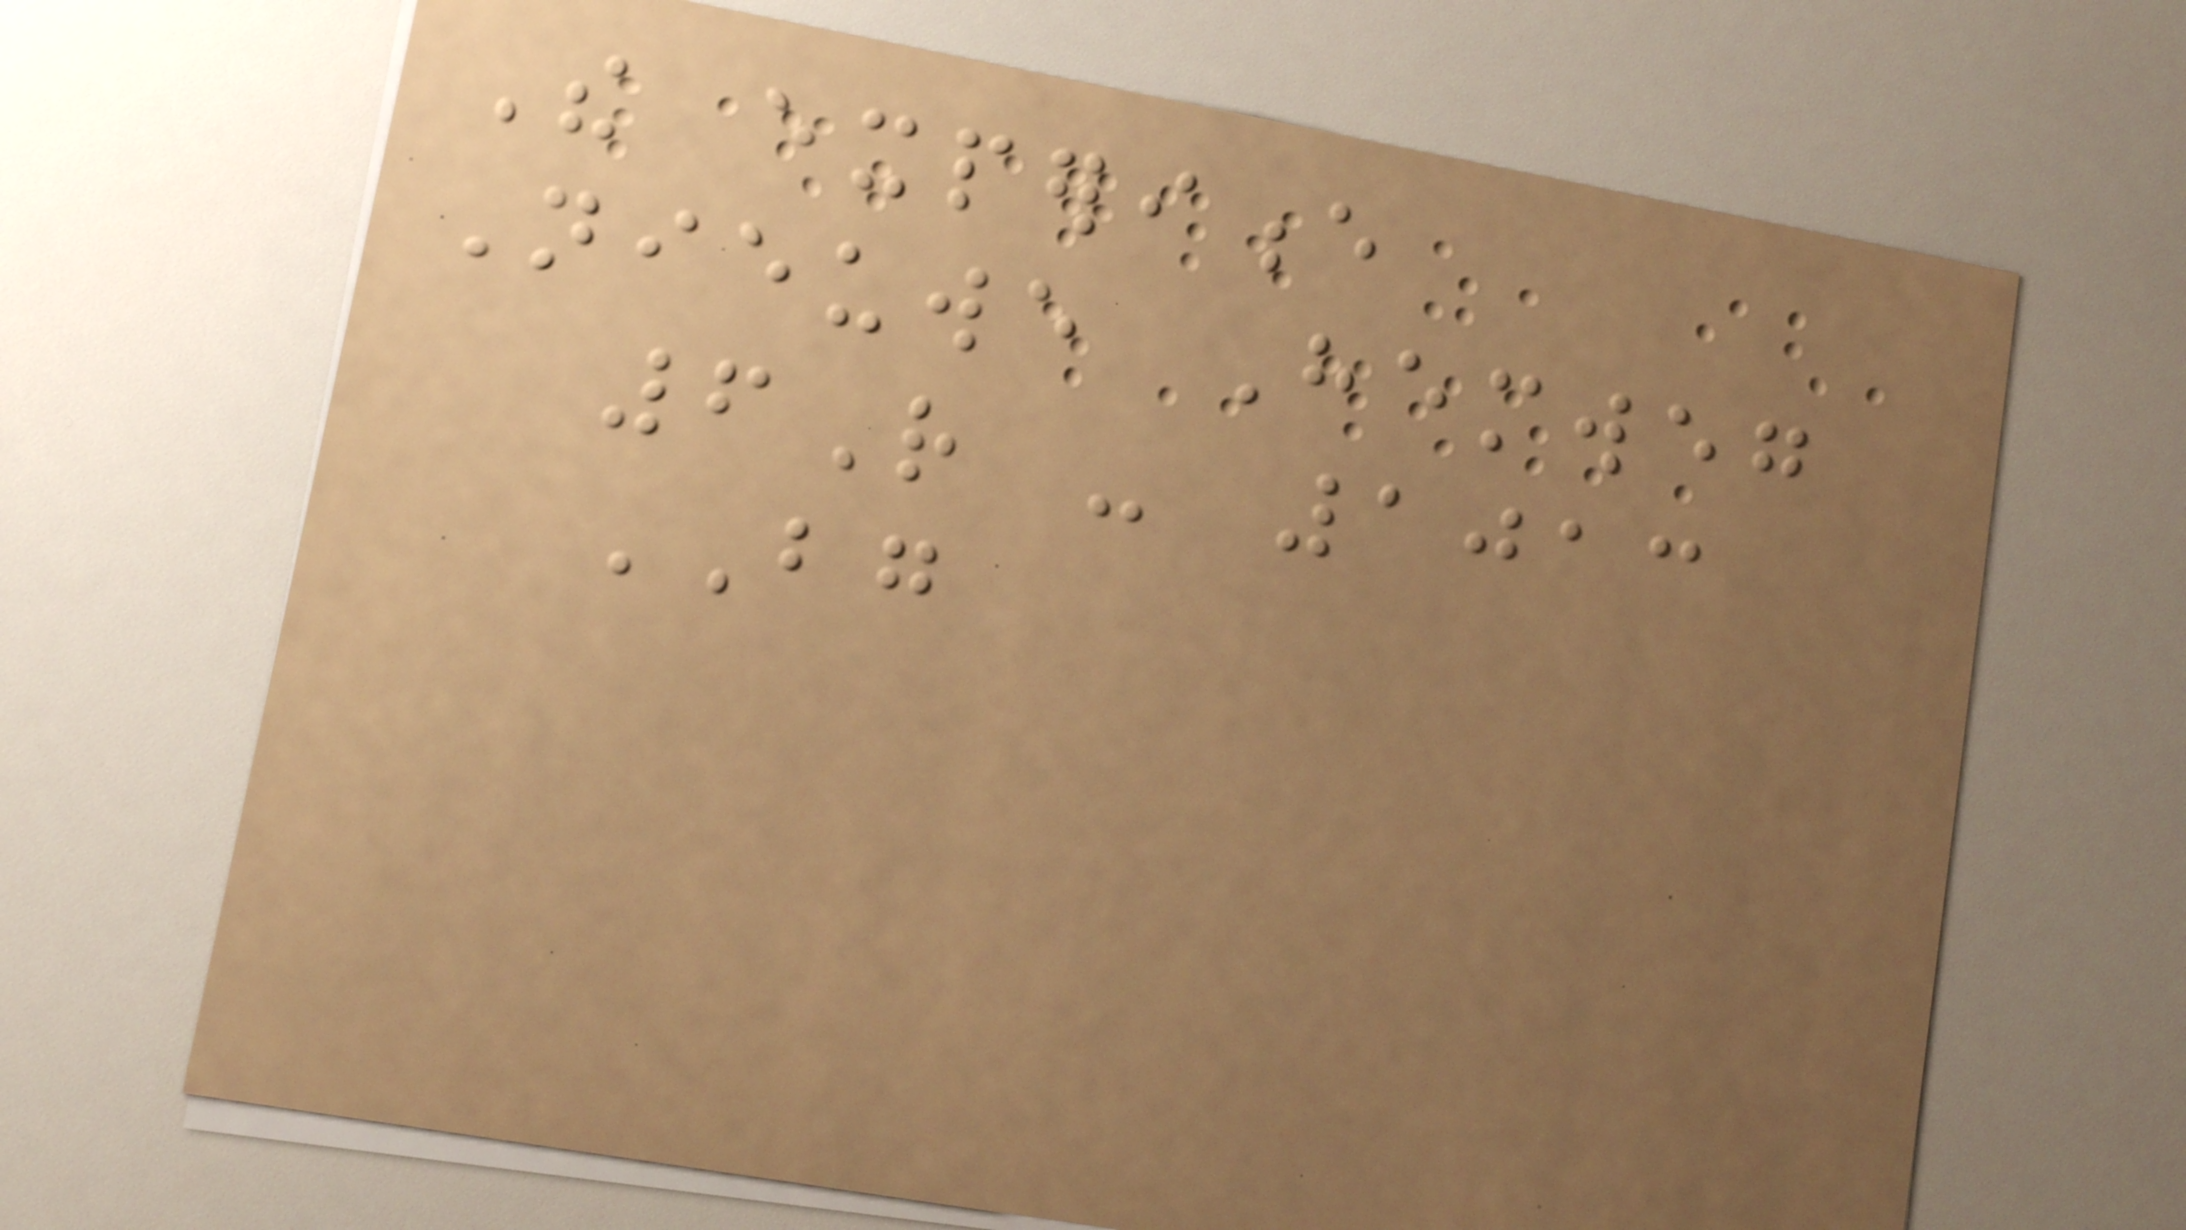The experience
Nieuwe Hemweg
6R - 1013
BG
